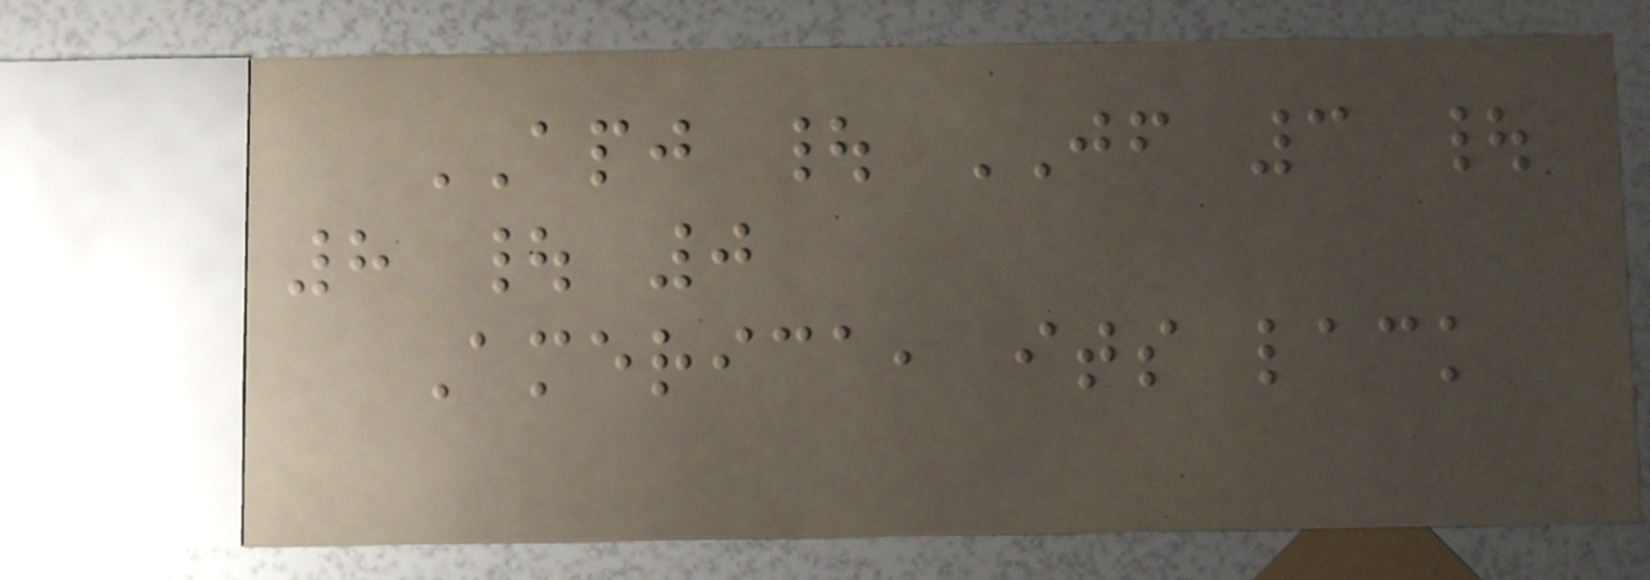APJ | JF 3 |
8 | 0
America, its lack
